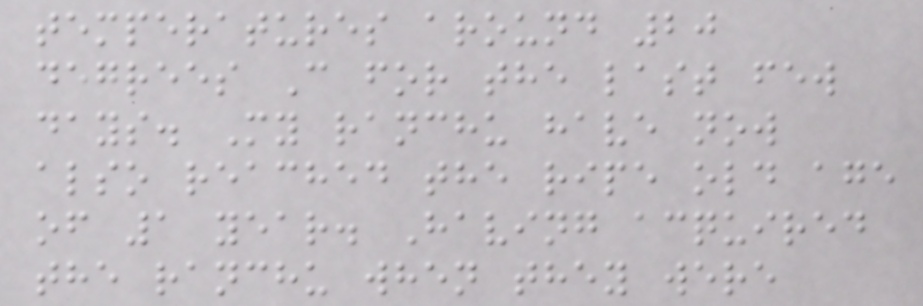temperatures around 20
degrees C for the last few
days. My ranchu have now
also reached the ripe old age
of 1 year. Having acquired
the ranchu when they were
